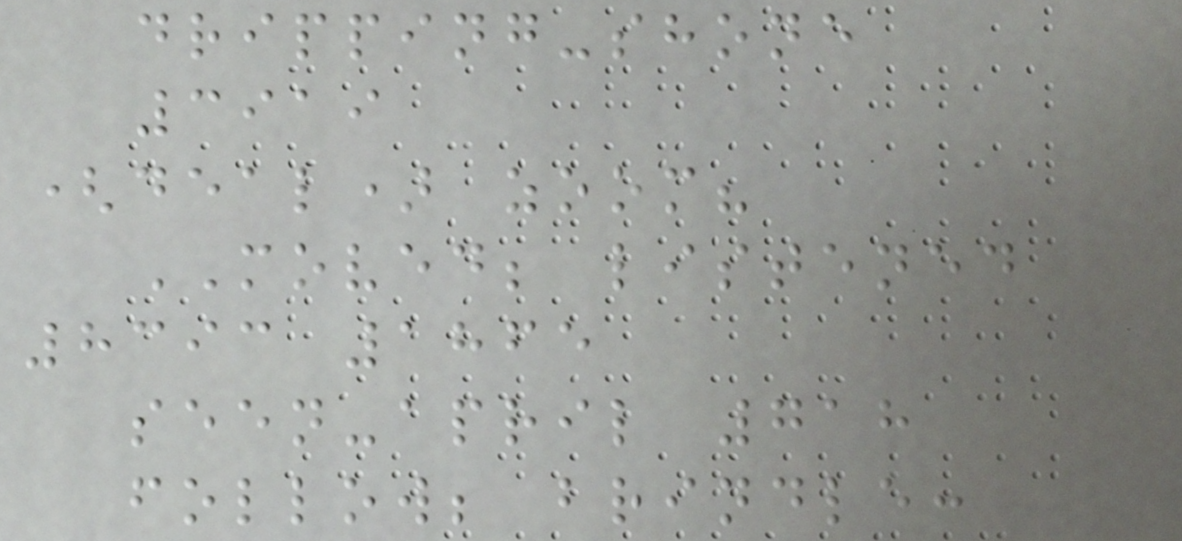dripping-shone
3919
(deal) zoom?
MOVED; listened
8393 1865
seen-april 718
follow; brindle:
